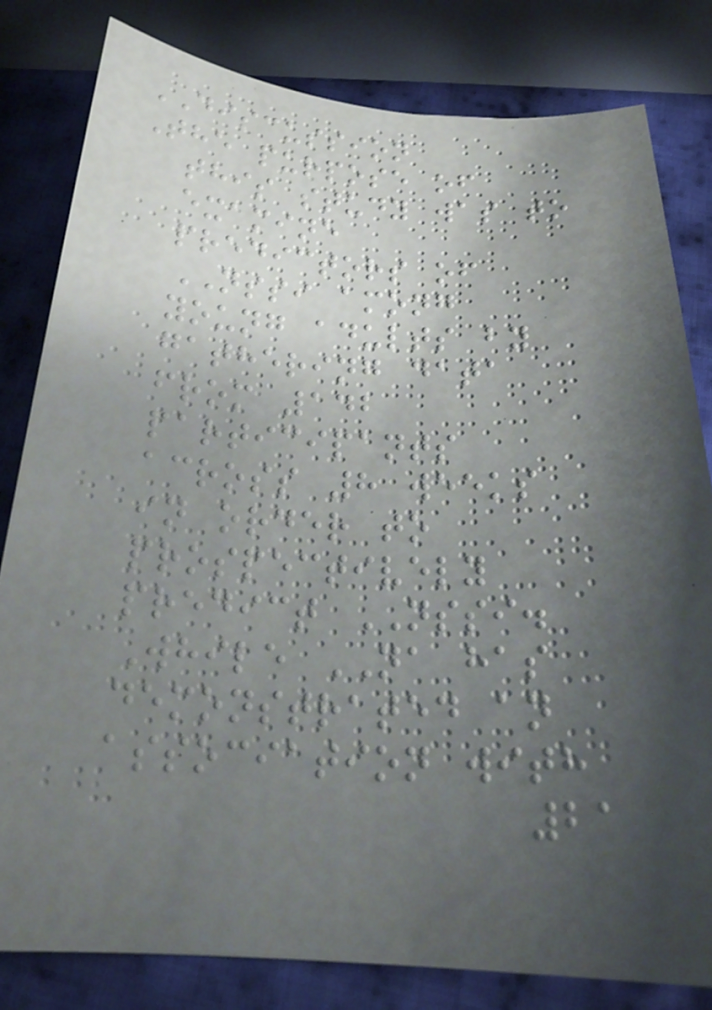DISCUSSION
The purpose of
this study was to
examine
predictors of
NSSI among
young adults by
gathering data
from 142
participants
across 8 weeks
in order to
prospectively
predict NSSI.
While NA has
demonstrated an
association with
21
